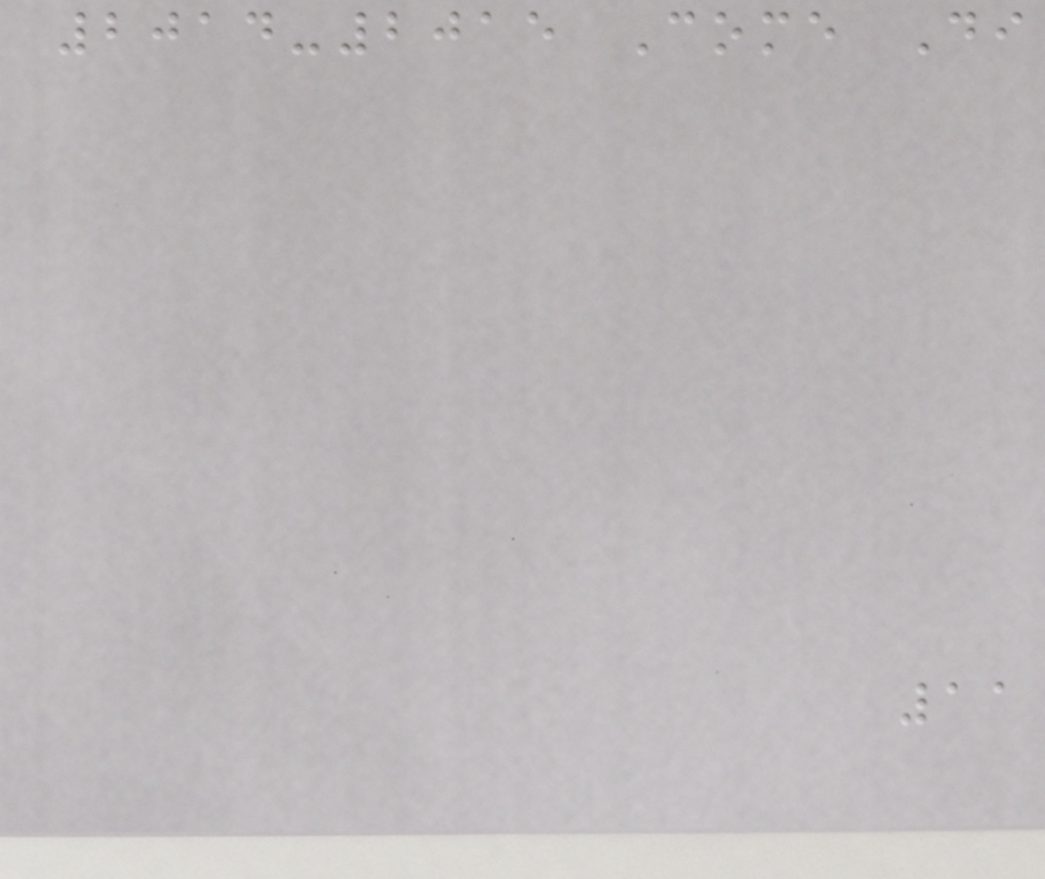2014-2015 Come Di
11
